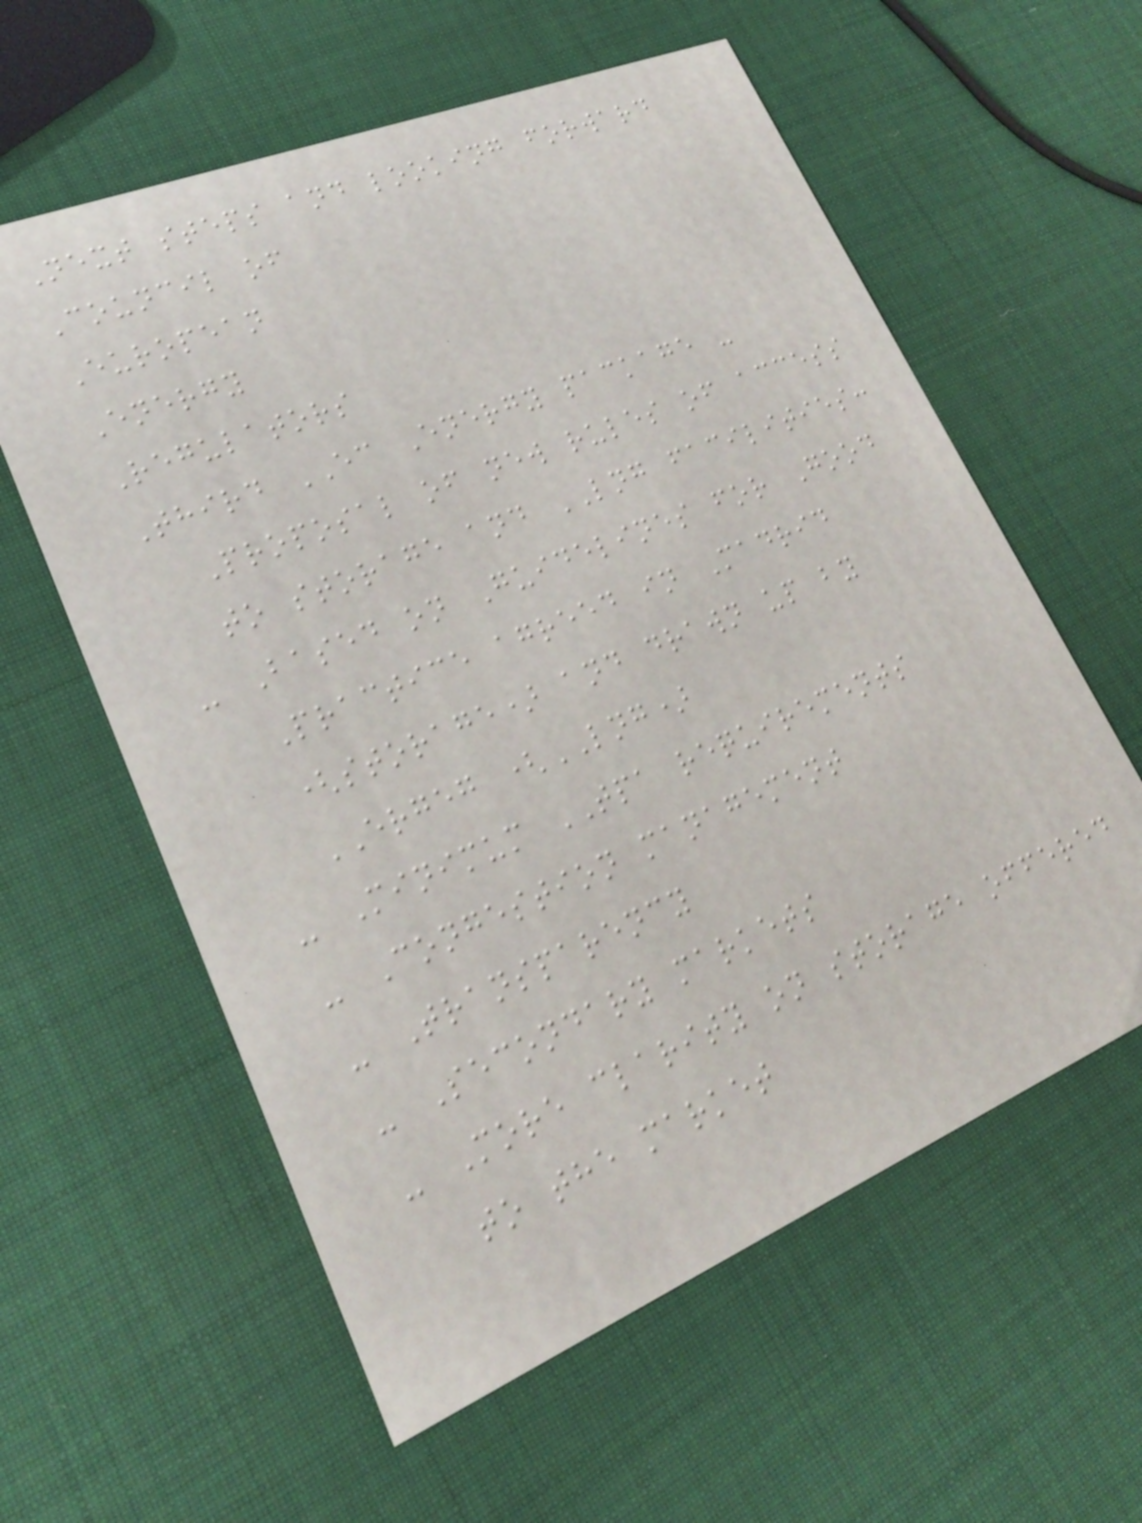Next steps and looking forward
Council of
European
Energy
Regulators
Third EC Energy package -
Proposal of new rules of access
to storage and LNG facilities:
- Based on Guidelines for Good
Practice agreed in Madrid
(storage) and drawn up by
ERGEG (LNG)
- Minimum TPA requirements
- Congestion management
- Transparency
- Secondary markets
- More clarity on storage offered
to the market
